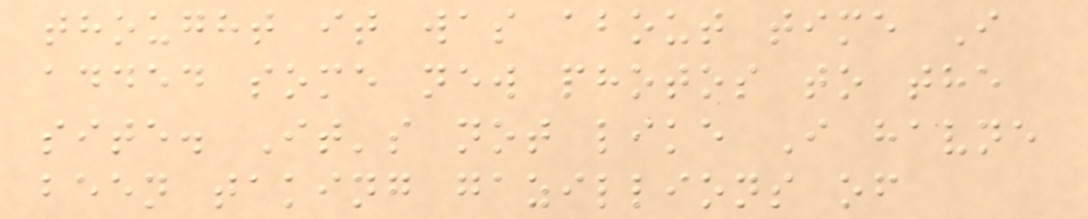thought it was about time I
added some new photos to the
site. It's not like I havne
been taking gazillions of
